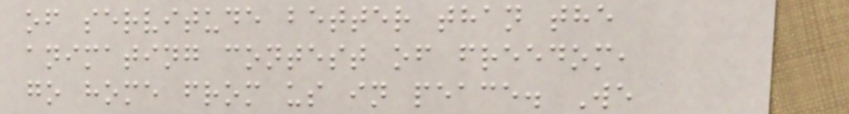of servitude better than the
animating contest of freedom,
go home from us in peace. We
